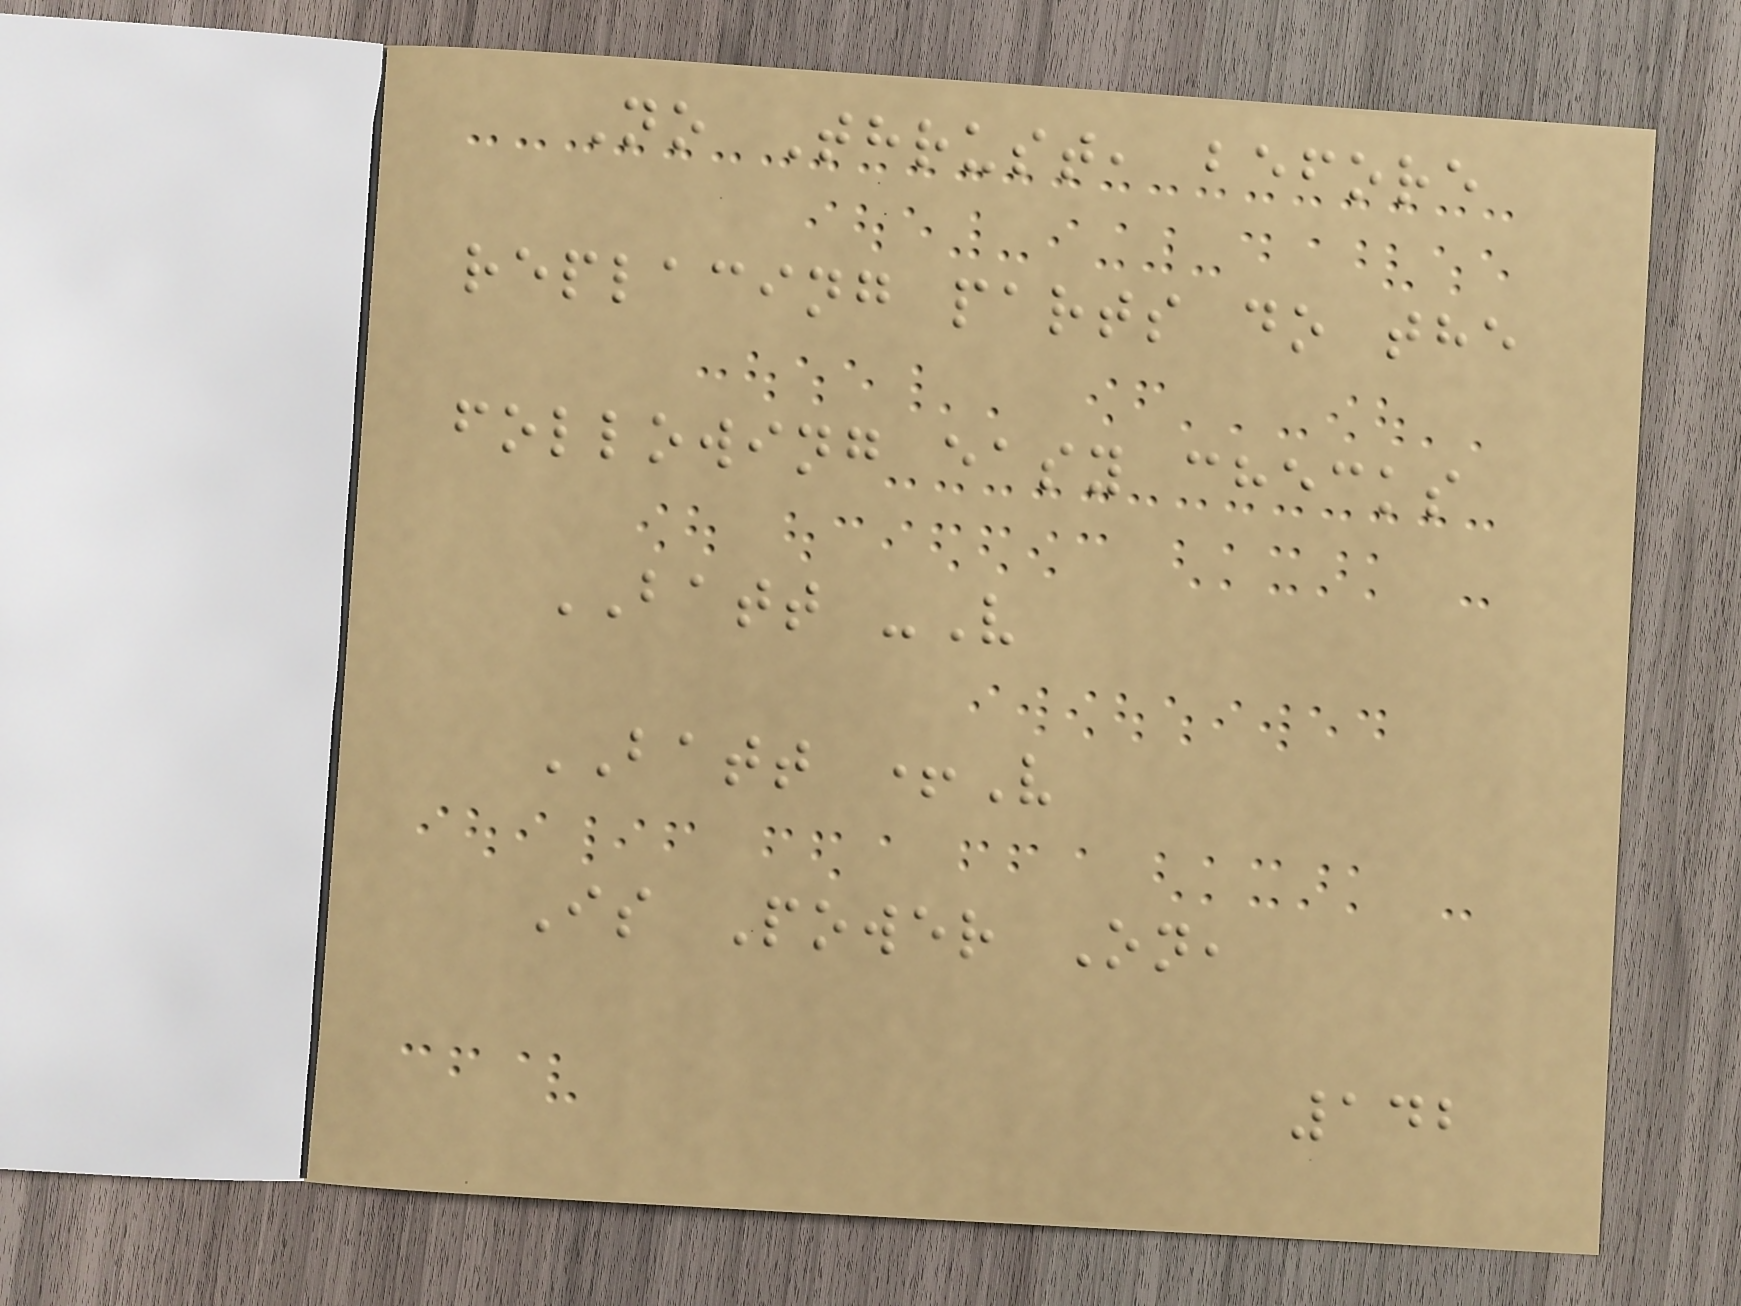No Thrust, before
replacing parts do the
following easy checks
BATT -V
BATT +V
Is Power On,
142
